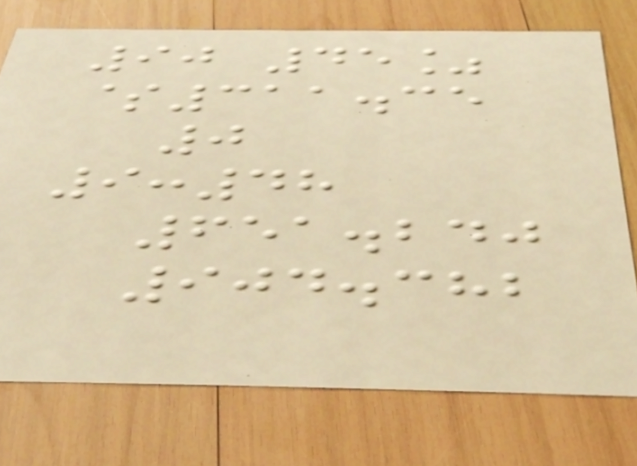90 45%
$311.35
0
9:48
651.240
904.382
